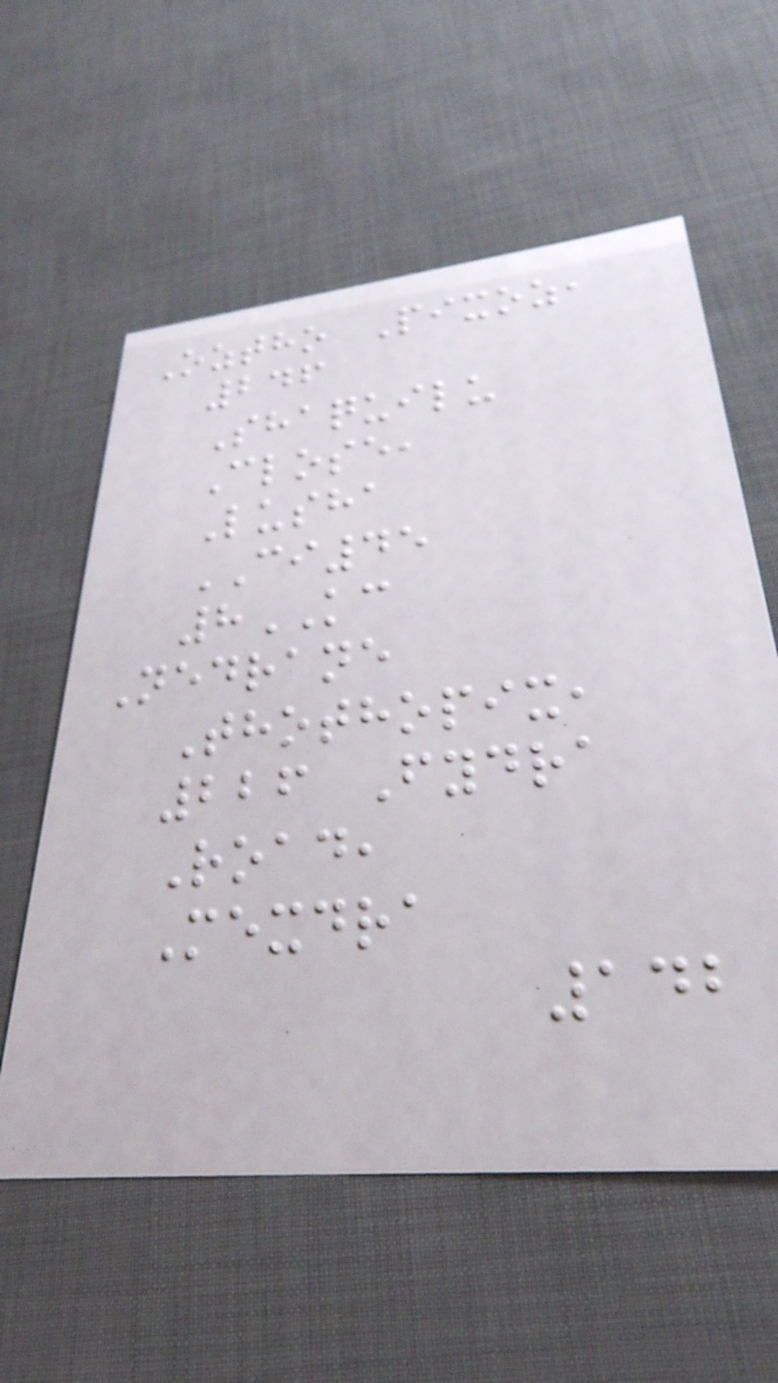Oztho Pixoz,
246
Shaquilu
Close,
Lusha
CI45
8KC
Nedrane
Thothopix,
226 Fydra
Road,
Mexdra
142
